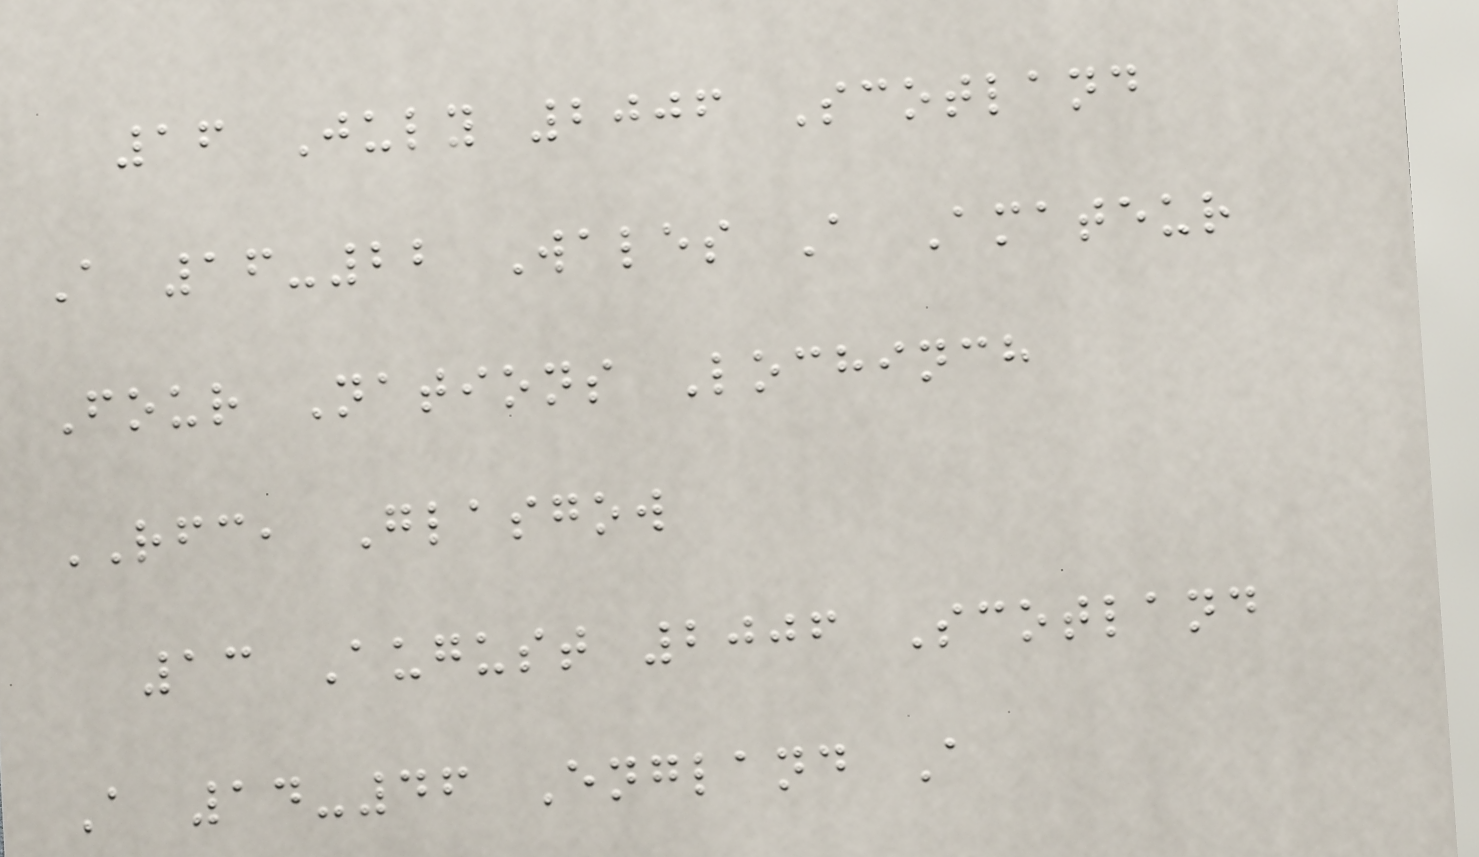16 July 2006 Scotland
A 16-22 Wales A Amateur
Four Nations Lochinch
RFC, Glasgow
13 August 2006 Scotland
A 14-46 England A
